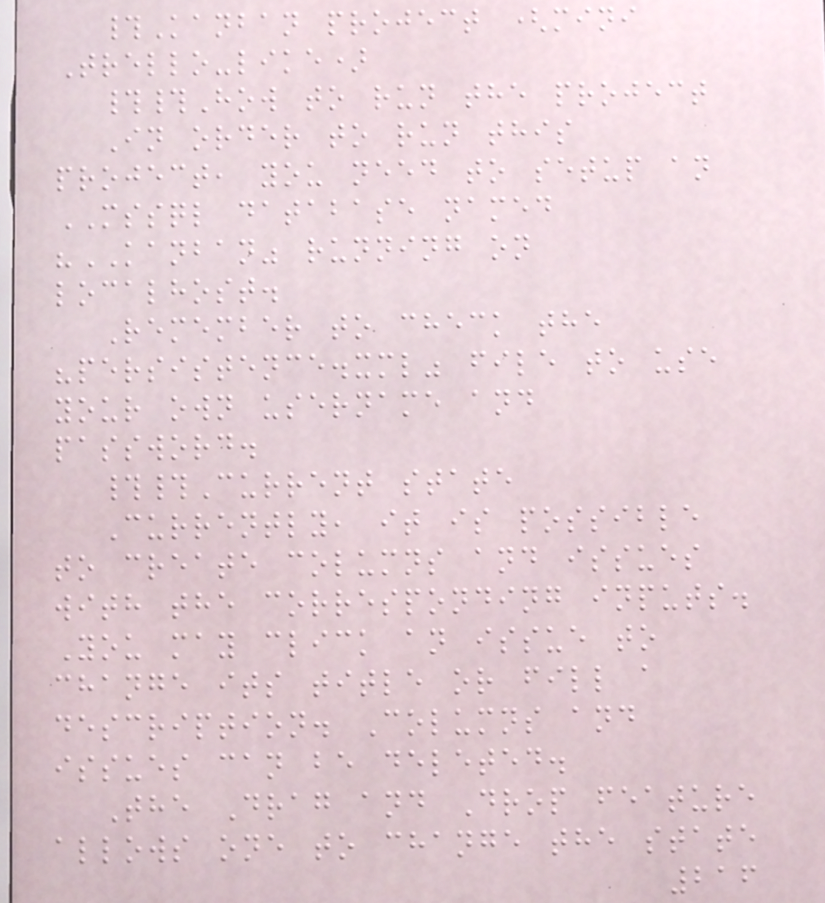#Kanban project (mini
Trello-like)
##How to run the project
In order to run this
project, you need to setup an
MSSQL database named
"KANBAN" running on
localhost.
Remember to check the
"persistence.xml" file to use
your own username and
password.
##Current state
Currently, it is possible
to create columns and issues
with the corresponding inputs.
You may click an issue to
change its title or fill a
description. Columns and
issues can be deleted.
The Drag and Drop feature
allows one to change the state
216
